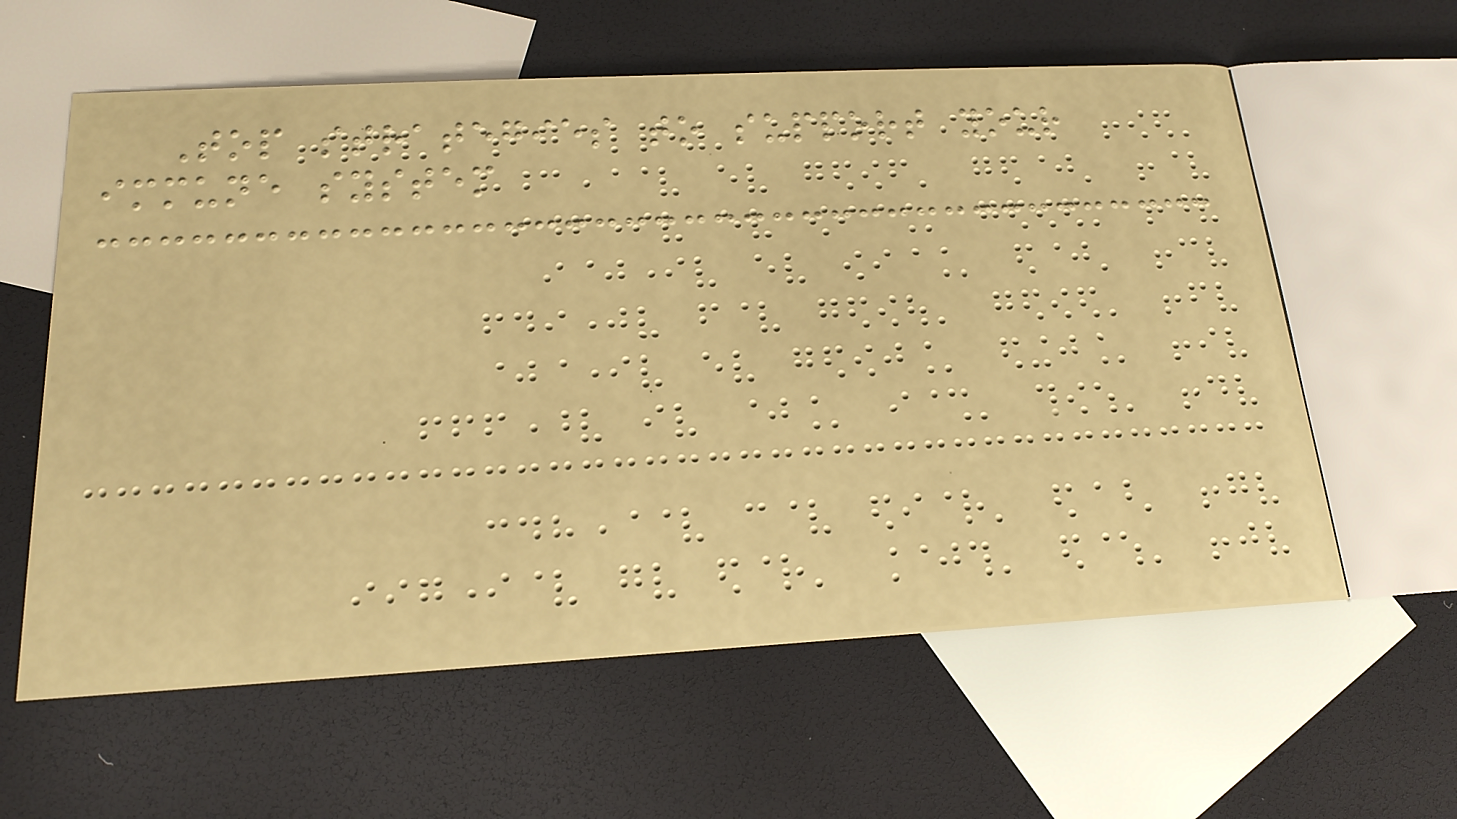Top strategies to support your
immune system
